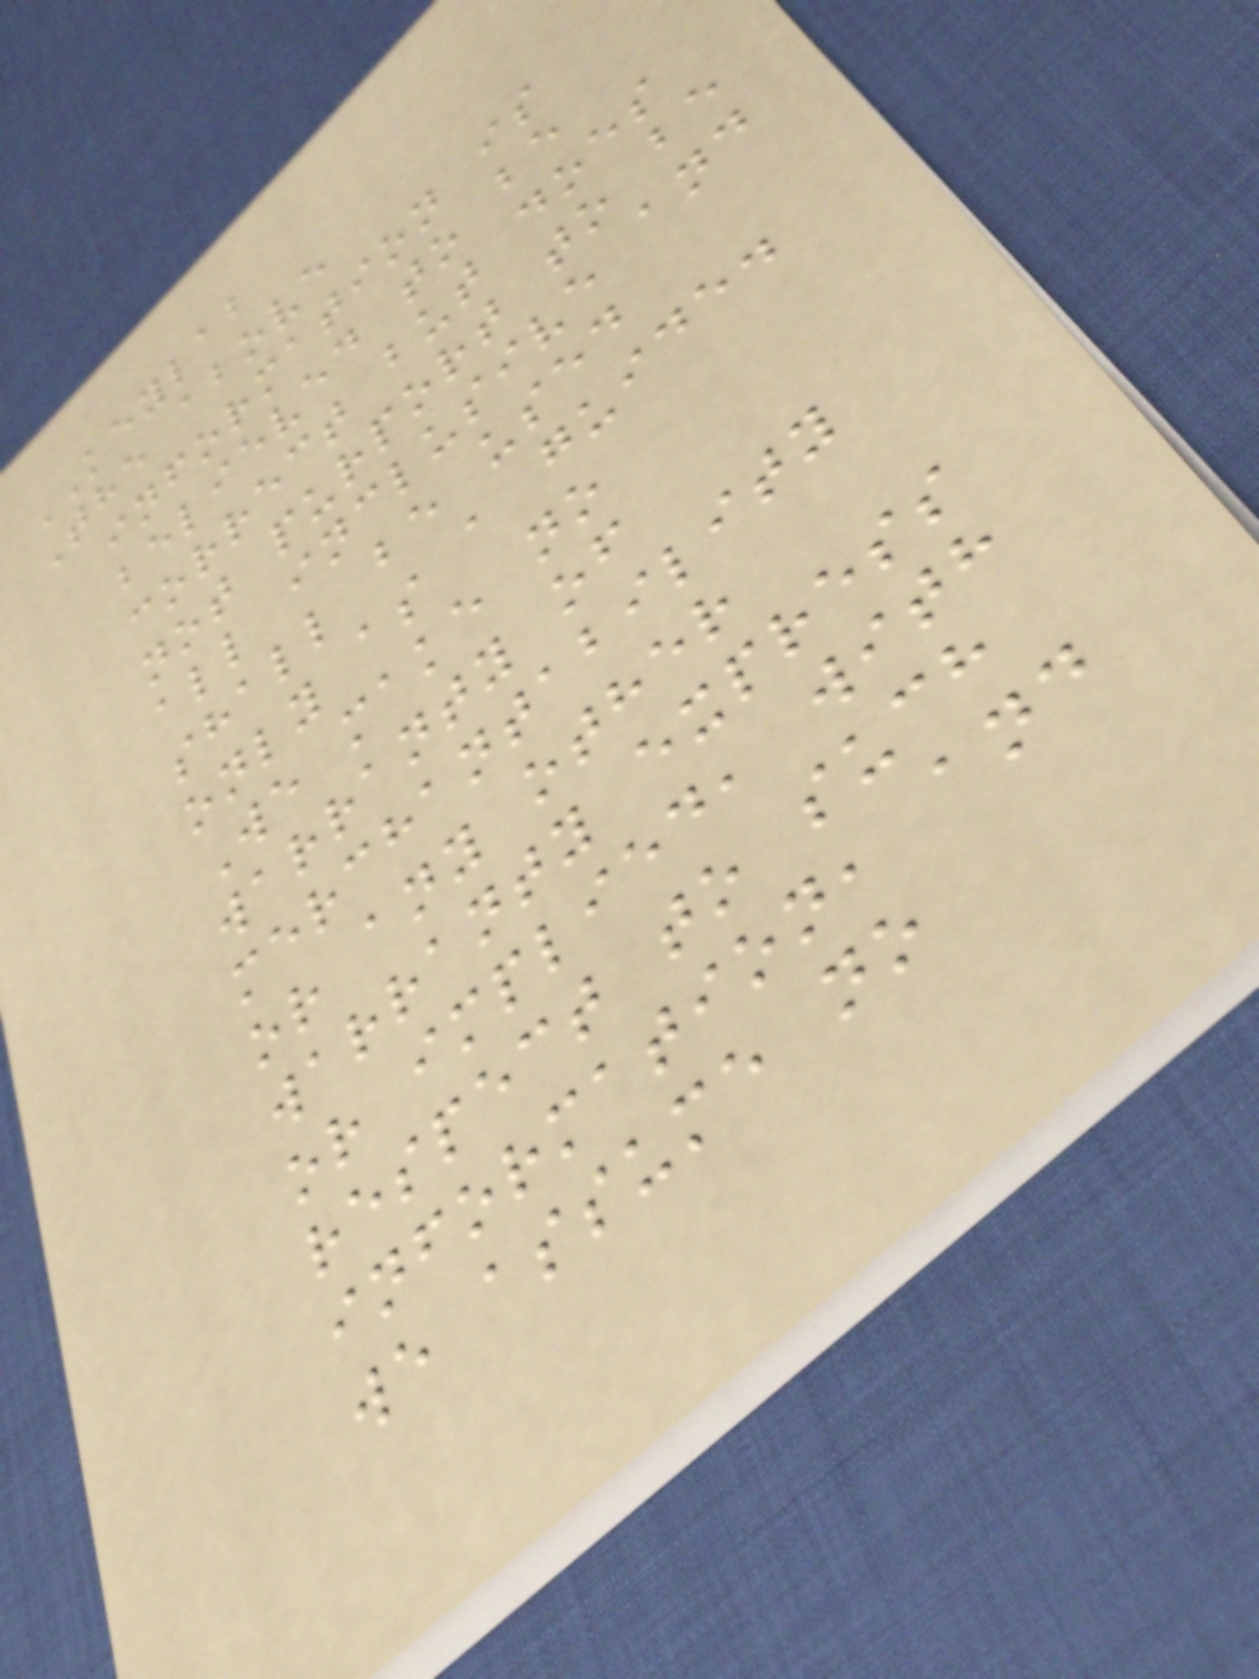KEYLAB
The above
information is
believed to be
correct but does
not purport to be
all inclusive and
shall be used
only as a guide.
We make no
warranty of
merchantability
or any other
warranty express
or implied, with
respect to such
information, and
we assume no
